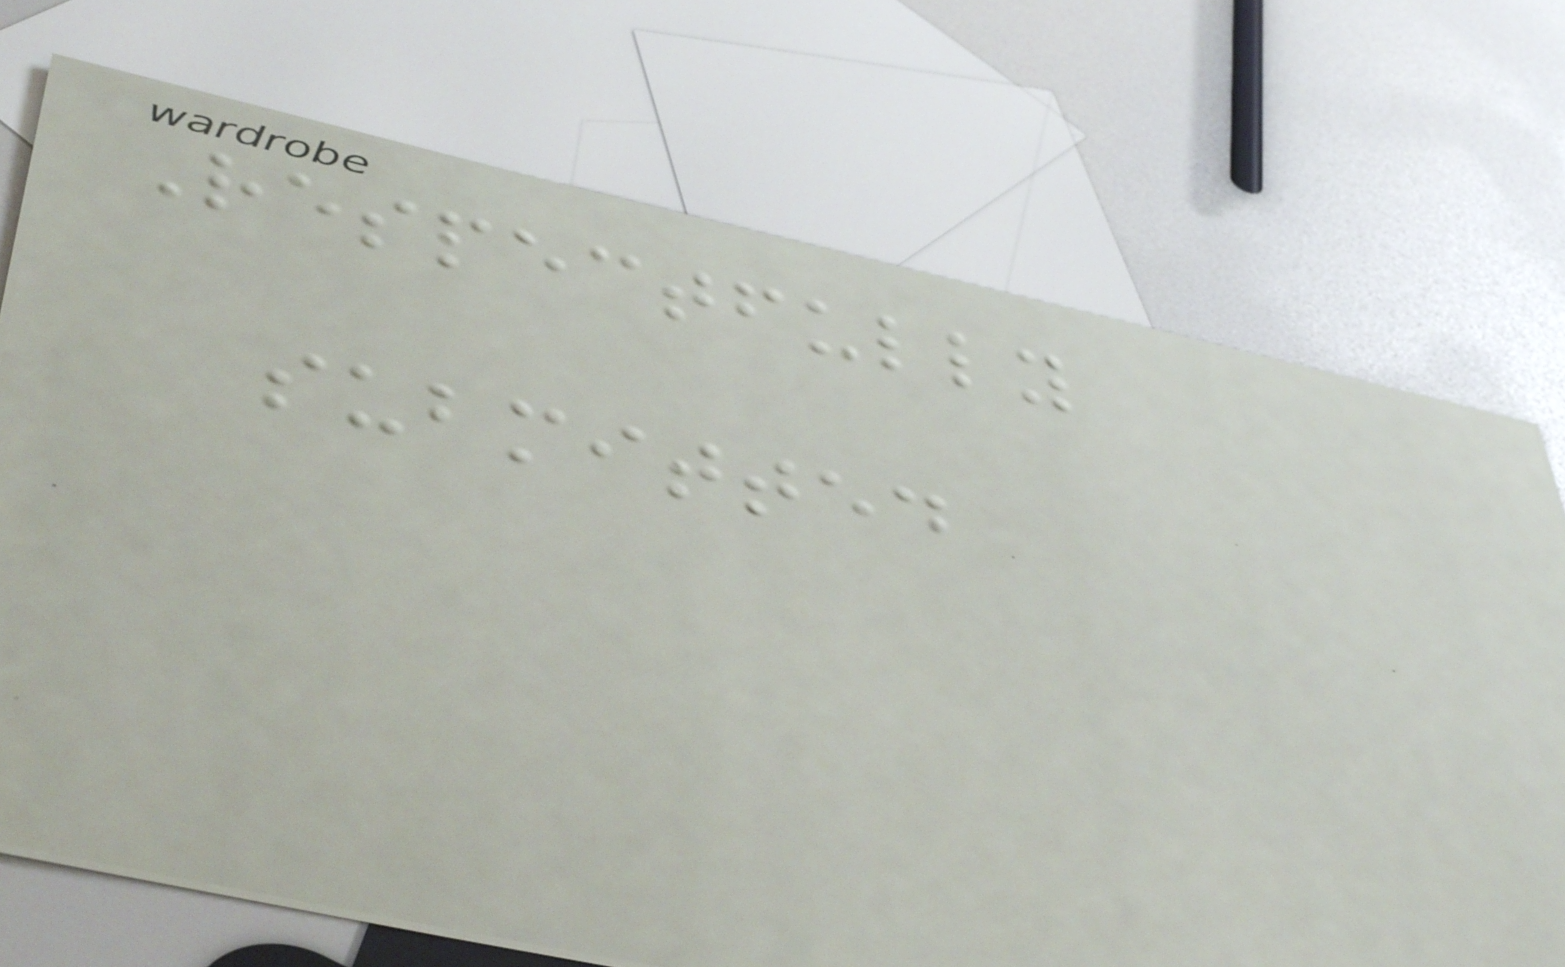Respectfully
submitted
